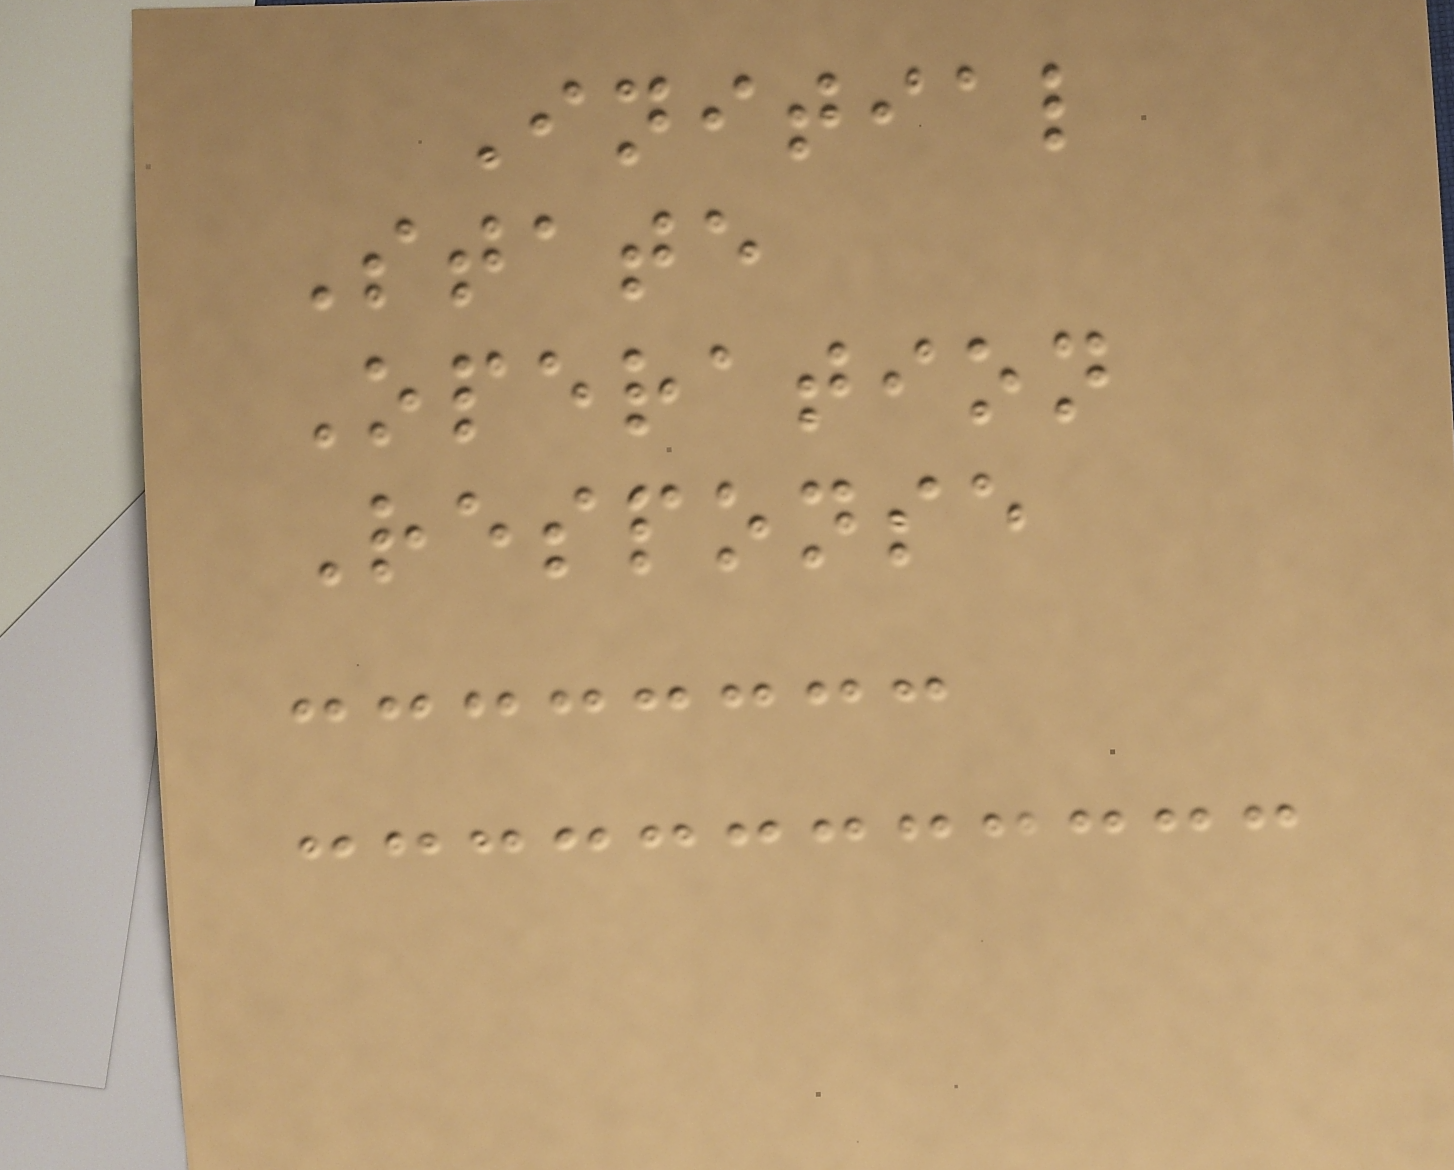Initial
State
Operation
Response
